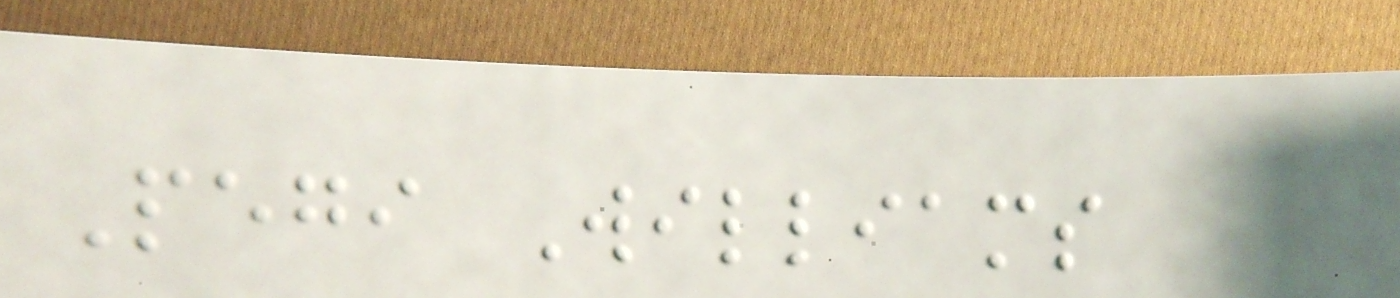Pegi Williams
